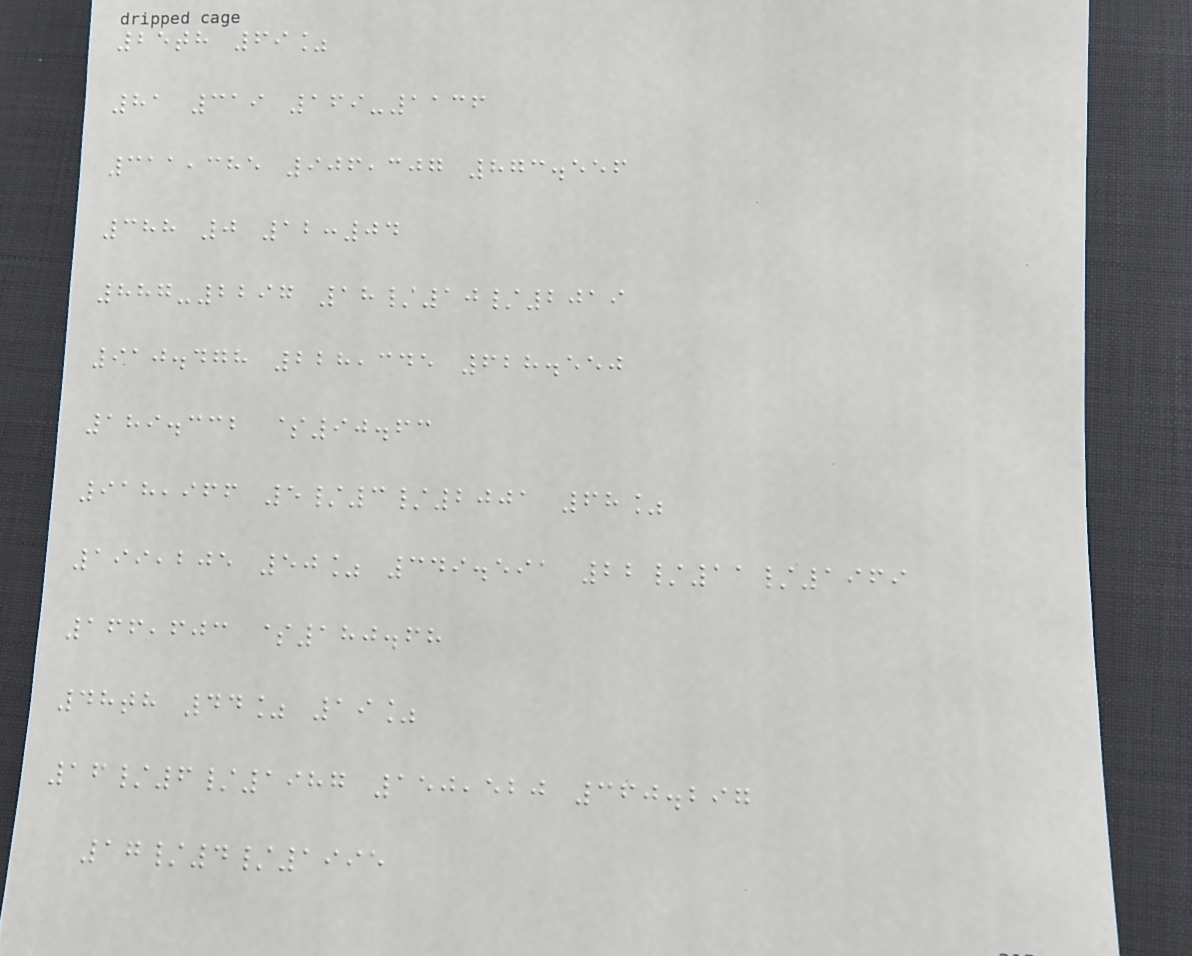25th 69%
81 319 169-1136
311,385 906,307 873.556
388 0 12:04
887-2297 18/10/2019
910.478 228,345 628.550
189.332 $90.63
918,966 5/3/2001 68%
199,205 50% 349.591 22/11/1969
166,603 $180.68
48th 44% 19%
16/6/1987 150,520 360.297
17/4/1995
